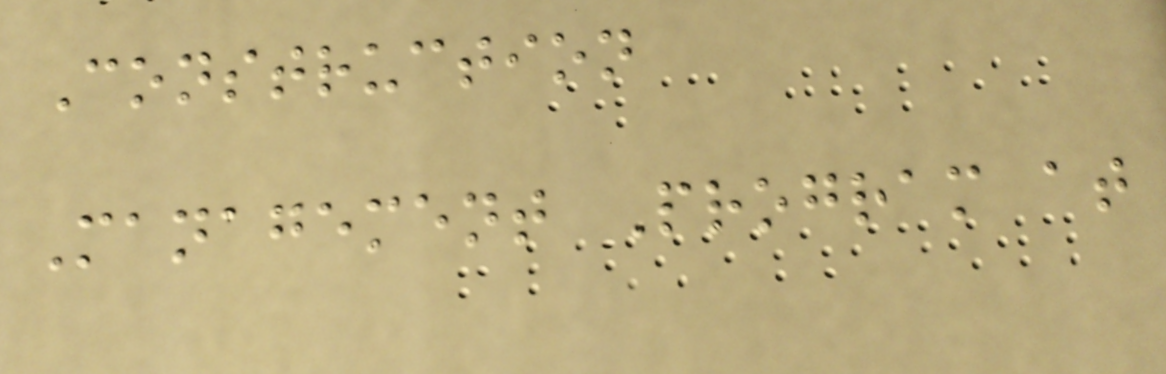Construction
Management Program at
